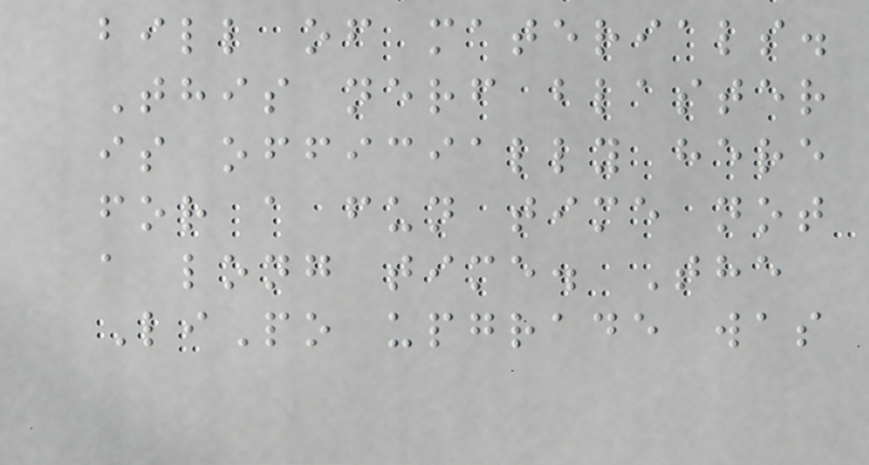bill of materials.
This nerf blaster
is officially here
for a fun time not
a long time. The
LiPo upgrade was
